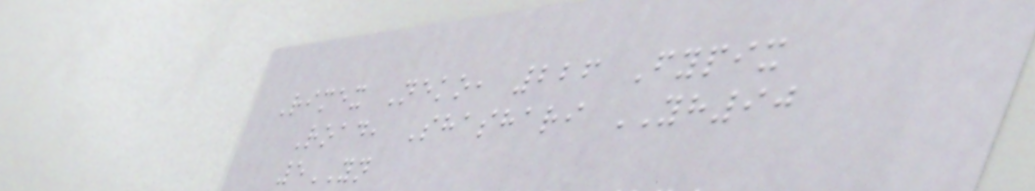Rimex Neko, 226 Fypix
Road, Shashari YH90
5YN
